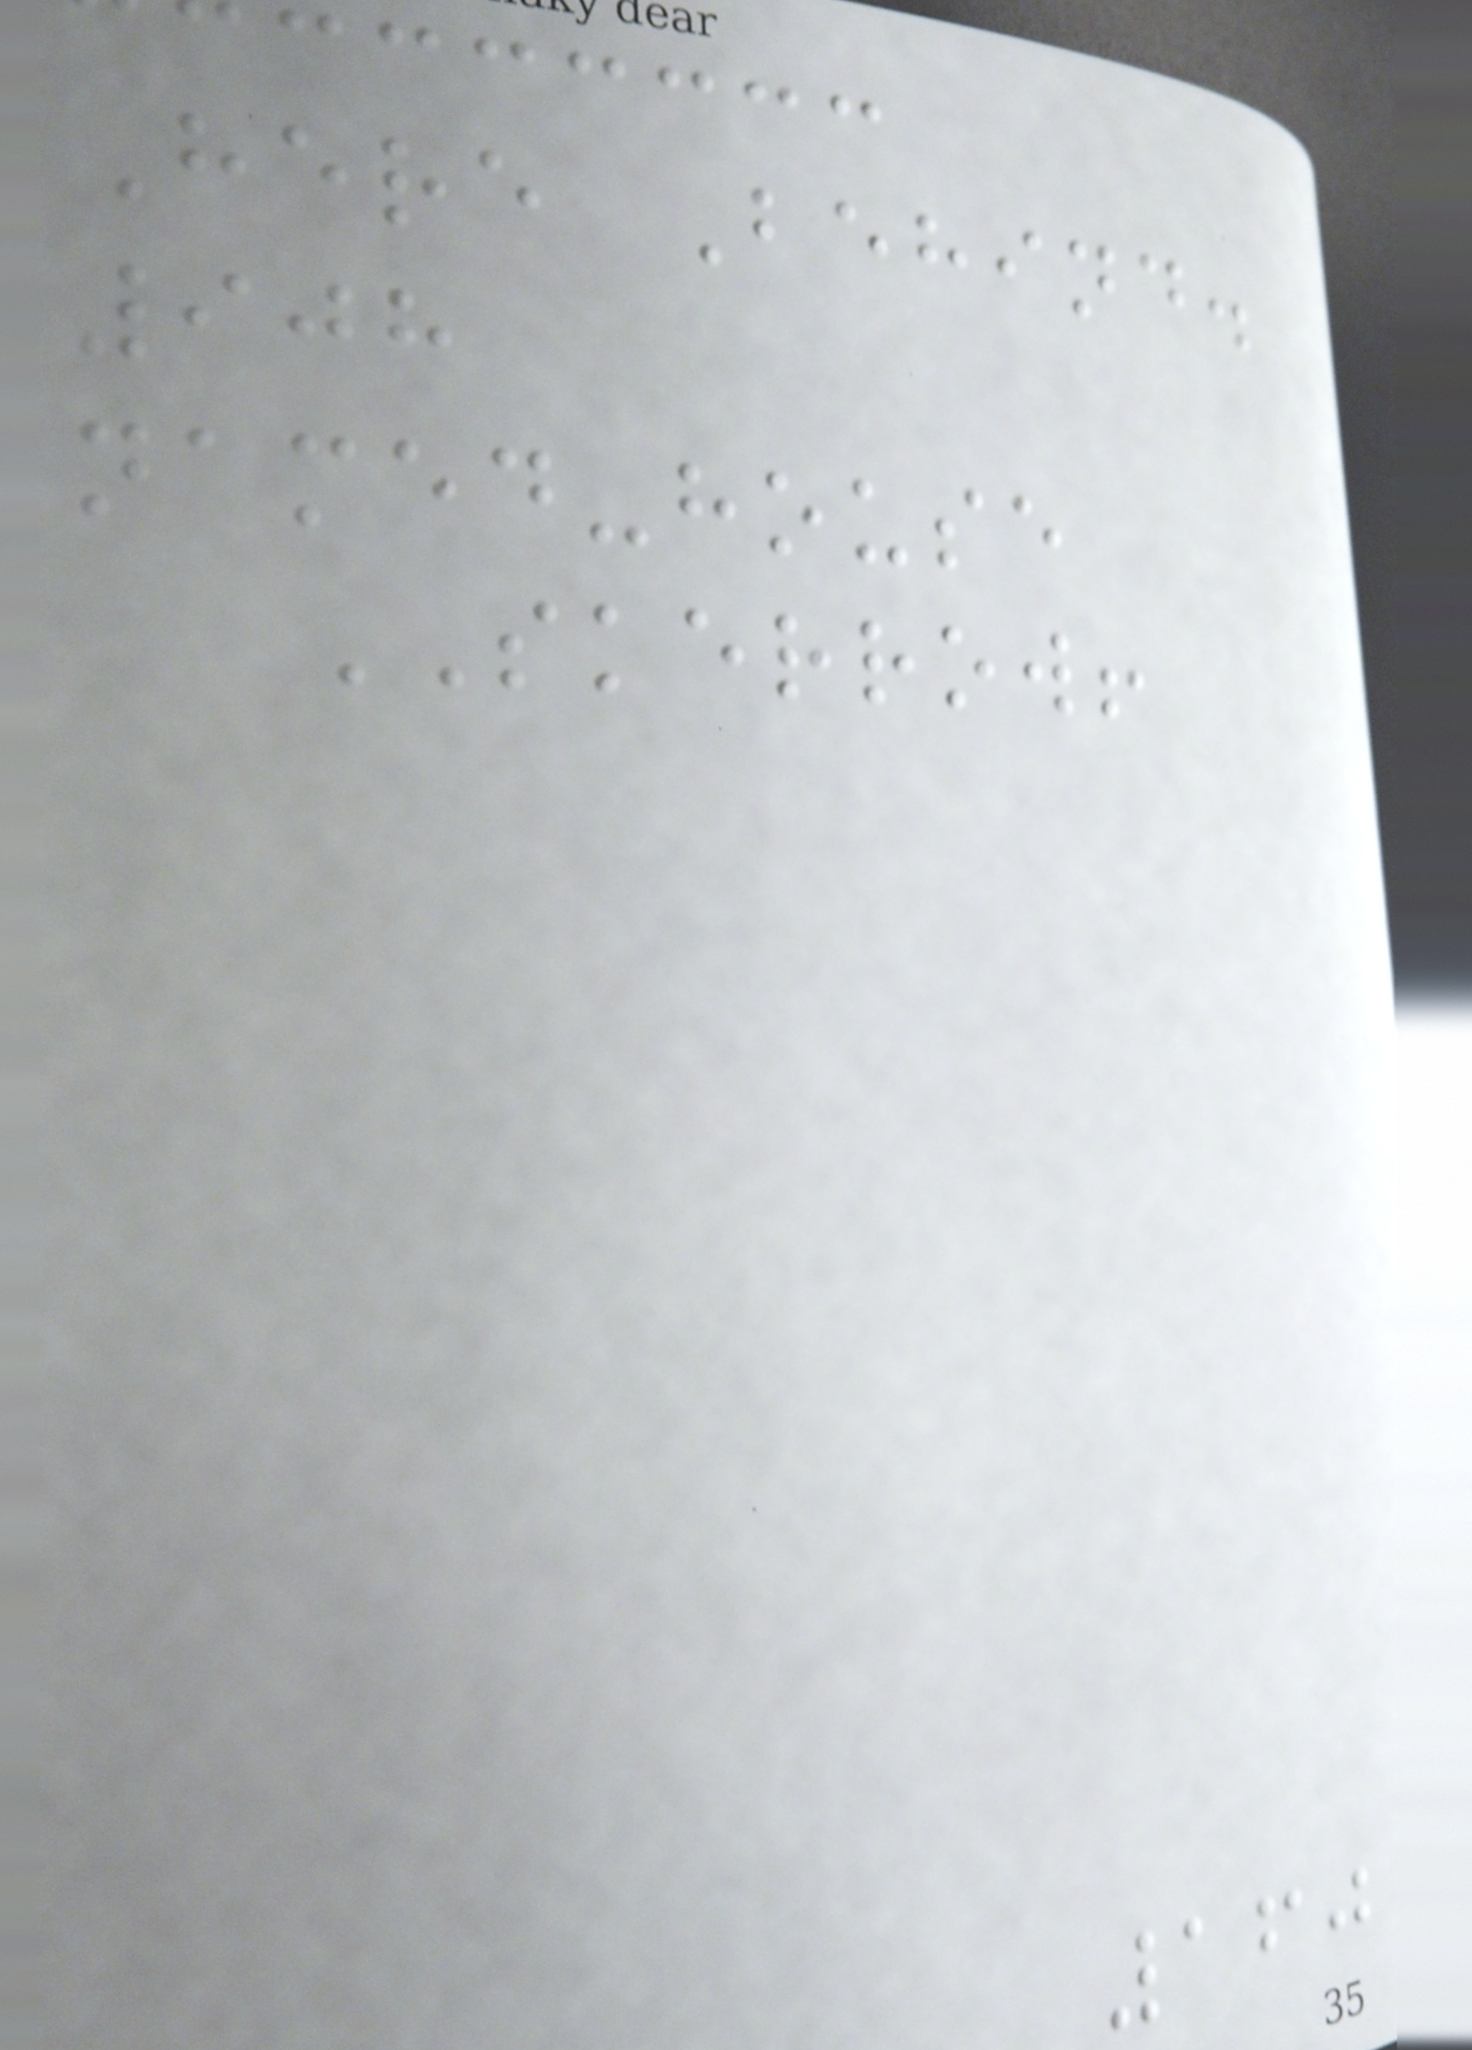Here Behind.
908
named-house
SKERROW!
160
